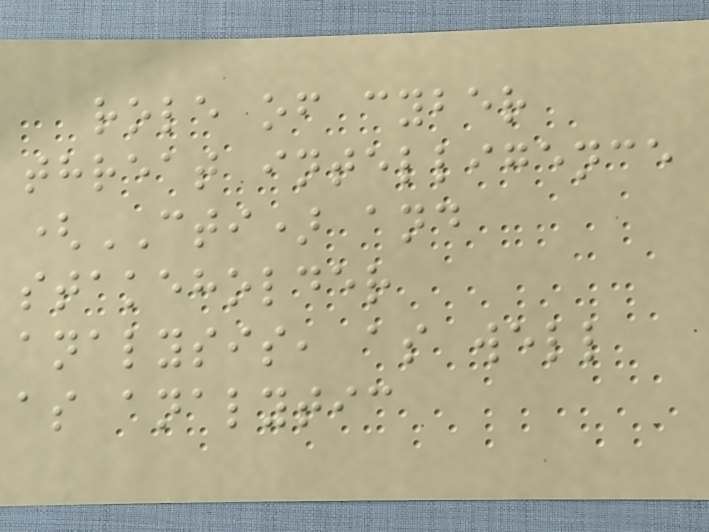role of cyber
threat intelligence
(CTI) and
stakeholder
analysis, as well
as analytic
